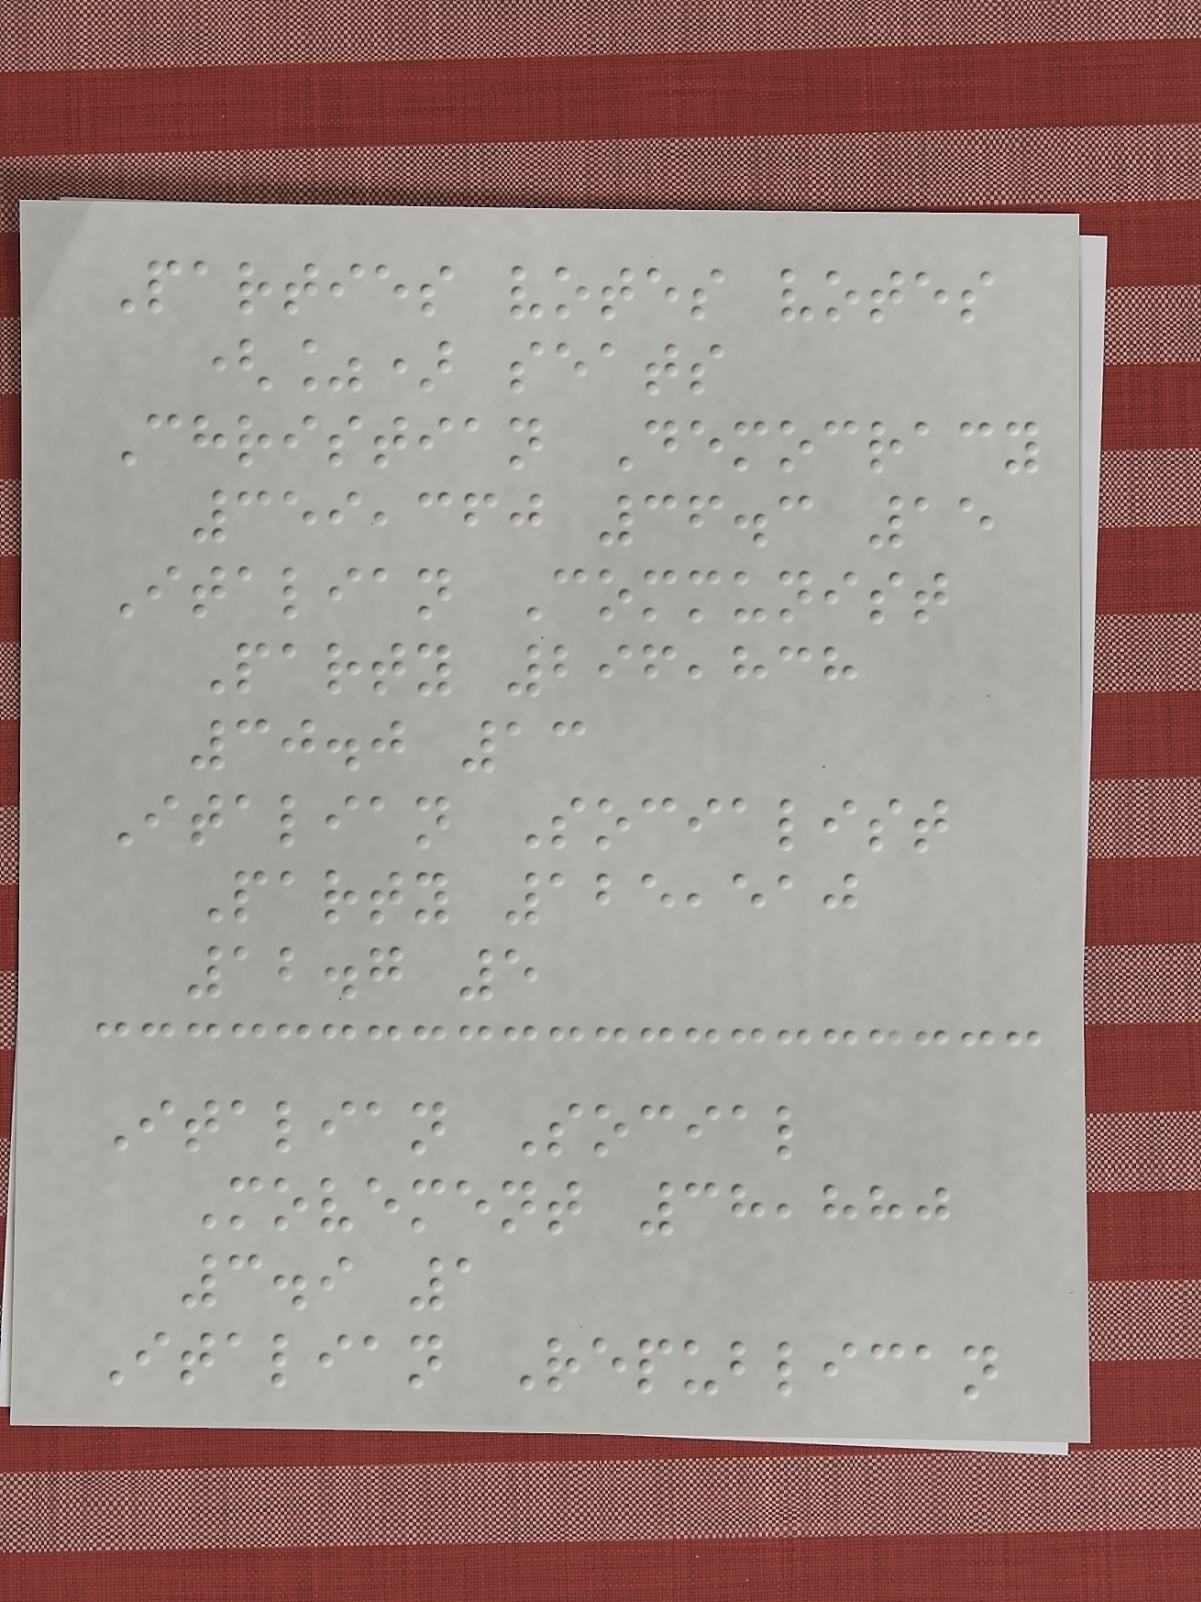Parties votes votes
(%) seats
Christian Democracy
359,360 36.3 15
Italian Communist
Party 296,838
30.0 13
Italian Socialist
Party 125,510
12.7 5
Italian Social
Movement 38,880
3.9 1
Italian Republican
